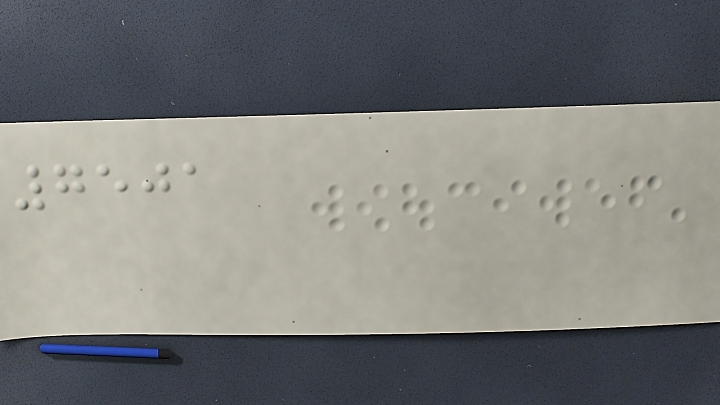7501
